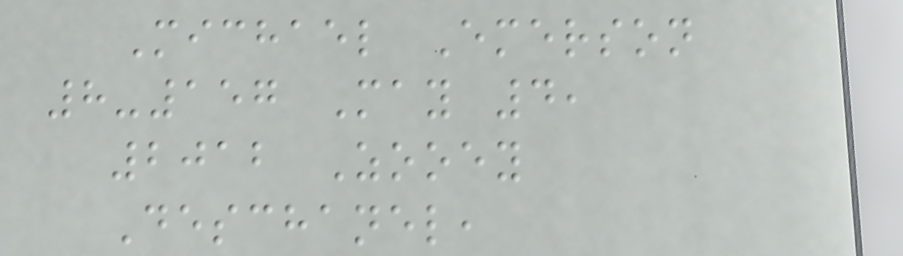Michael Emerson
8-157 May 4,
2012 Zooey
Deschanel,
